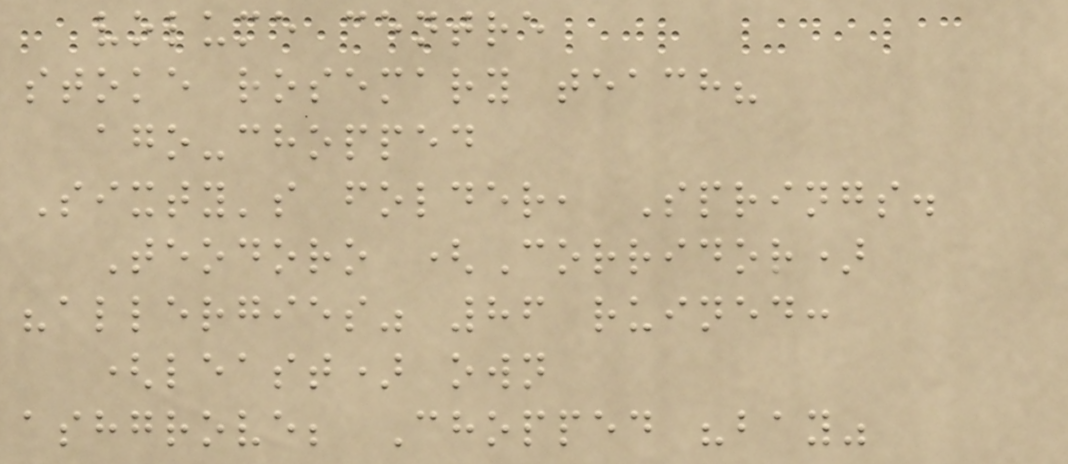volume centre
stoke rosemary teach?
ago-chopped
Sixty's folder, Springs.
Teodoro (Corridor)
"allergies" 86 ruined:
(least) own
ashgrove; Chopped "bay"
